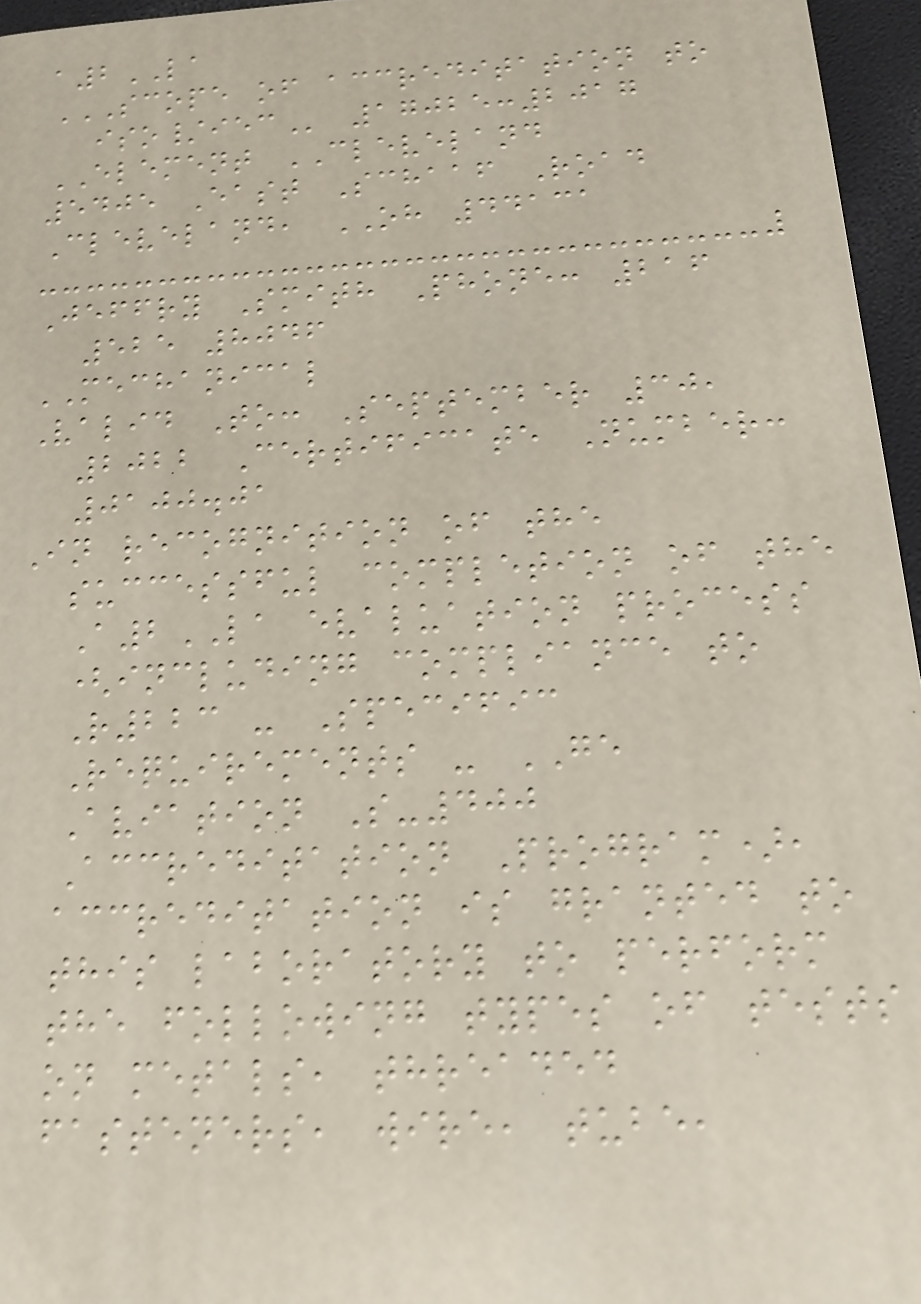a2LA
SCOPE OF ACCREDITATION TO
ISO/IEC 17025:2017
ELEMENT CLEVELAND
5405 East Schaaf Road
Cleveland, OH 44131
Jeffry Smith Phone: 216
525 8046
MECHANICAL
Valid To: September 30,
2022 Certificate Number:
0100.01
In recognition of the
successful completion of the
A2LA evaluation process
(including compliance to
R223 - Specific
Requirements - GE
Aviation S-400
Accreditation Program),
accreditation is granted to
this laboratory to perform
the following types of tests
on metals, threaded
fasteners, wire, tube,
